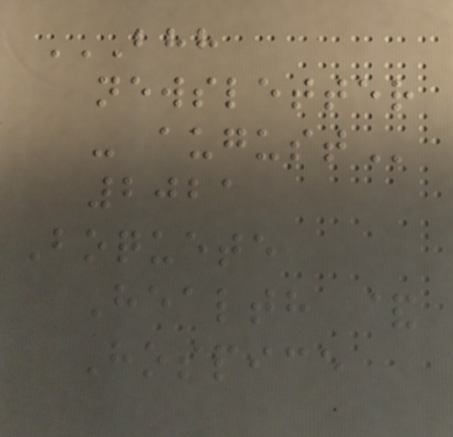BHH
NEWSLETTER
- AUGUST
2021
Boquete
Health &
Hospice
